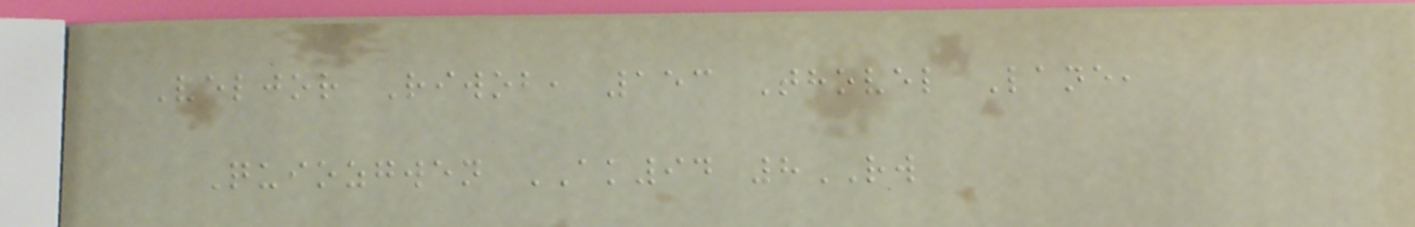Veljor Riwob, 153 Thovel Lane,
Quiozgwen AK94 8RW
